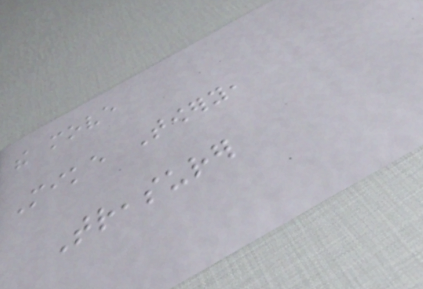the move
Mike Towery,
Treasurer
